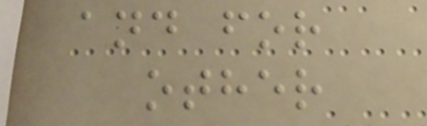and for
other
